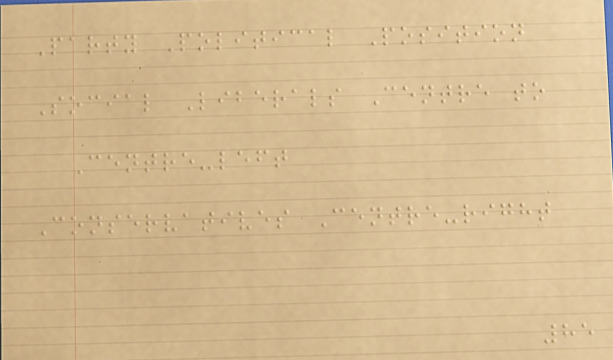Party Political Position
Social Liberals Centre to
Centre-left
Conservatives Centre-right
85
